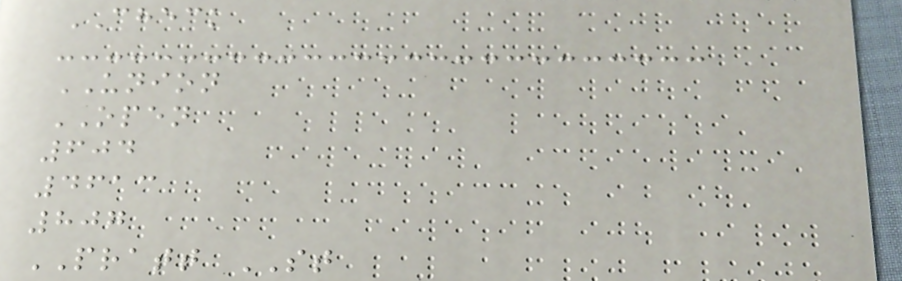CHECK
UNION
OPEN
604
4613
807
PRATT ST
